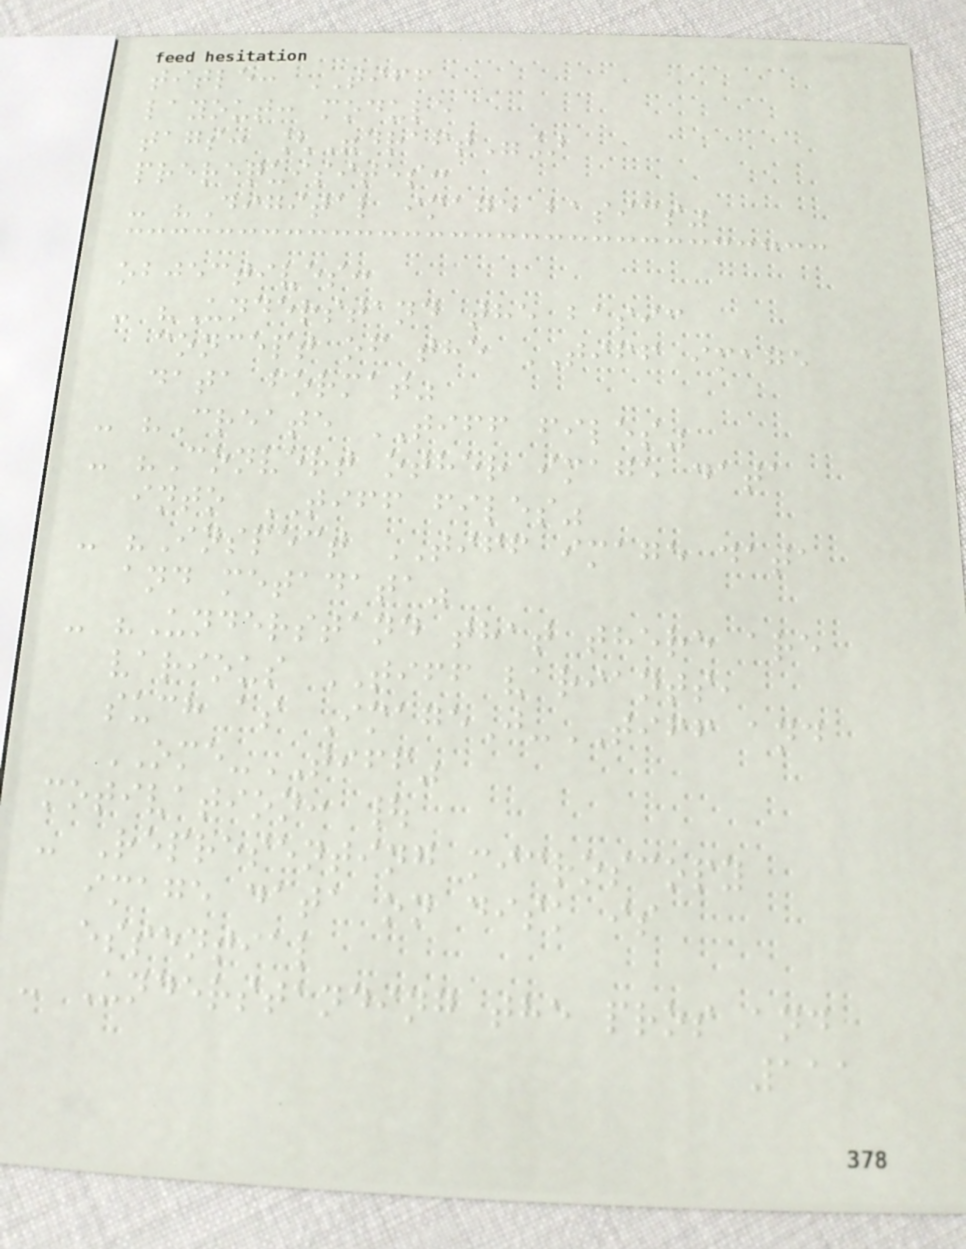title: TIFF
layout: module
tags: ["draft"]
prerequisites:
- "Digital image basics"
objectives:
- "Understand the basic
concept of the TIFF image
data format"
- "Create TIFF files"
- "Convert other image data
into TIFF files"
- "Inspect TIFF image data
and metadata"
- "Understand that there are
various TIFF variants,
such as ImageJ-TIFF and
OME-TIFF"
motivation: |
- Representing microscopy
image data on disk is
essential
- Understanding the pros and
111
